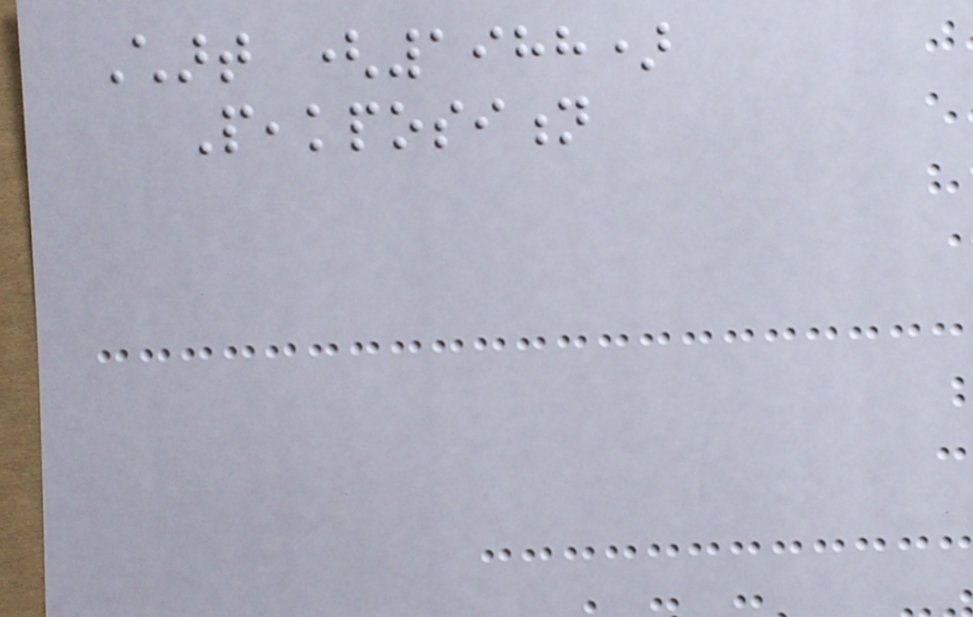Chart (1988)
Peakposition
